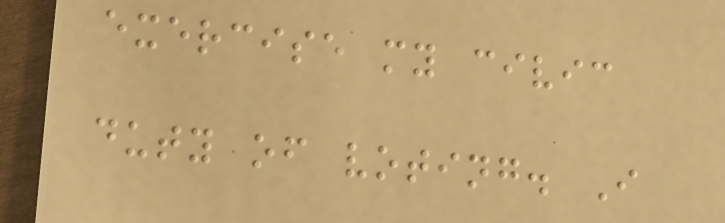exercise my civic
duty of voting. I
